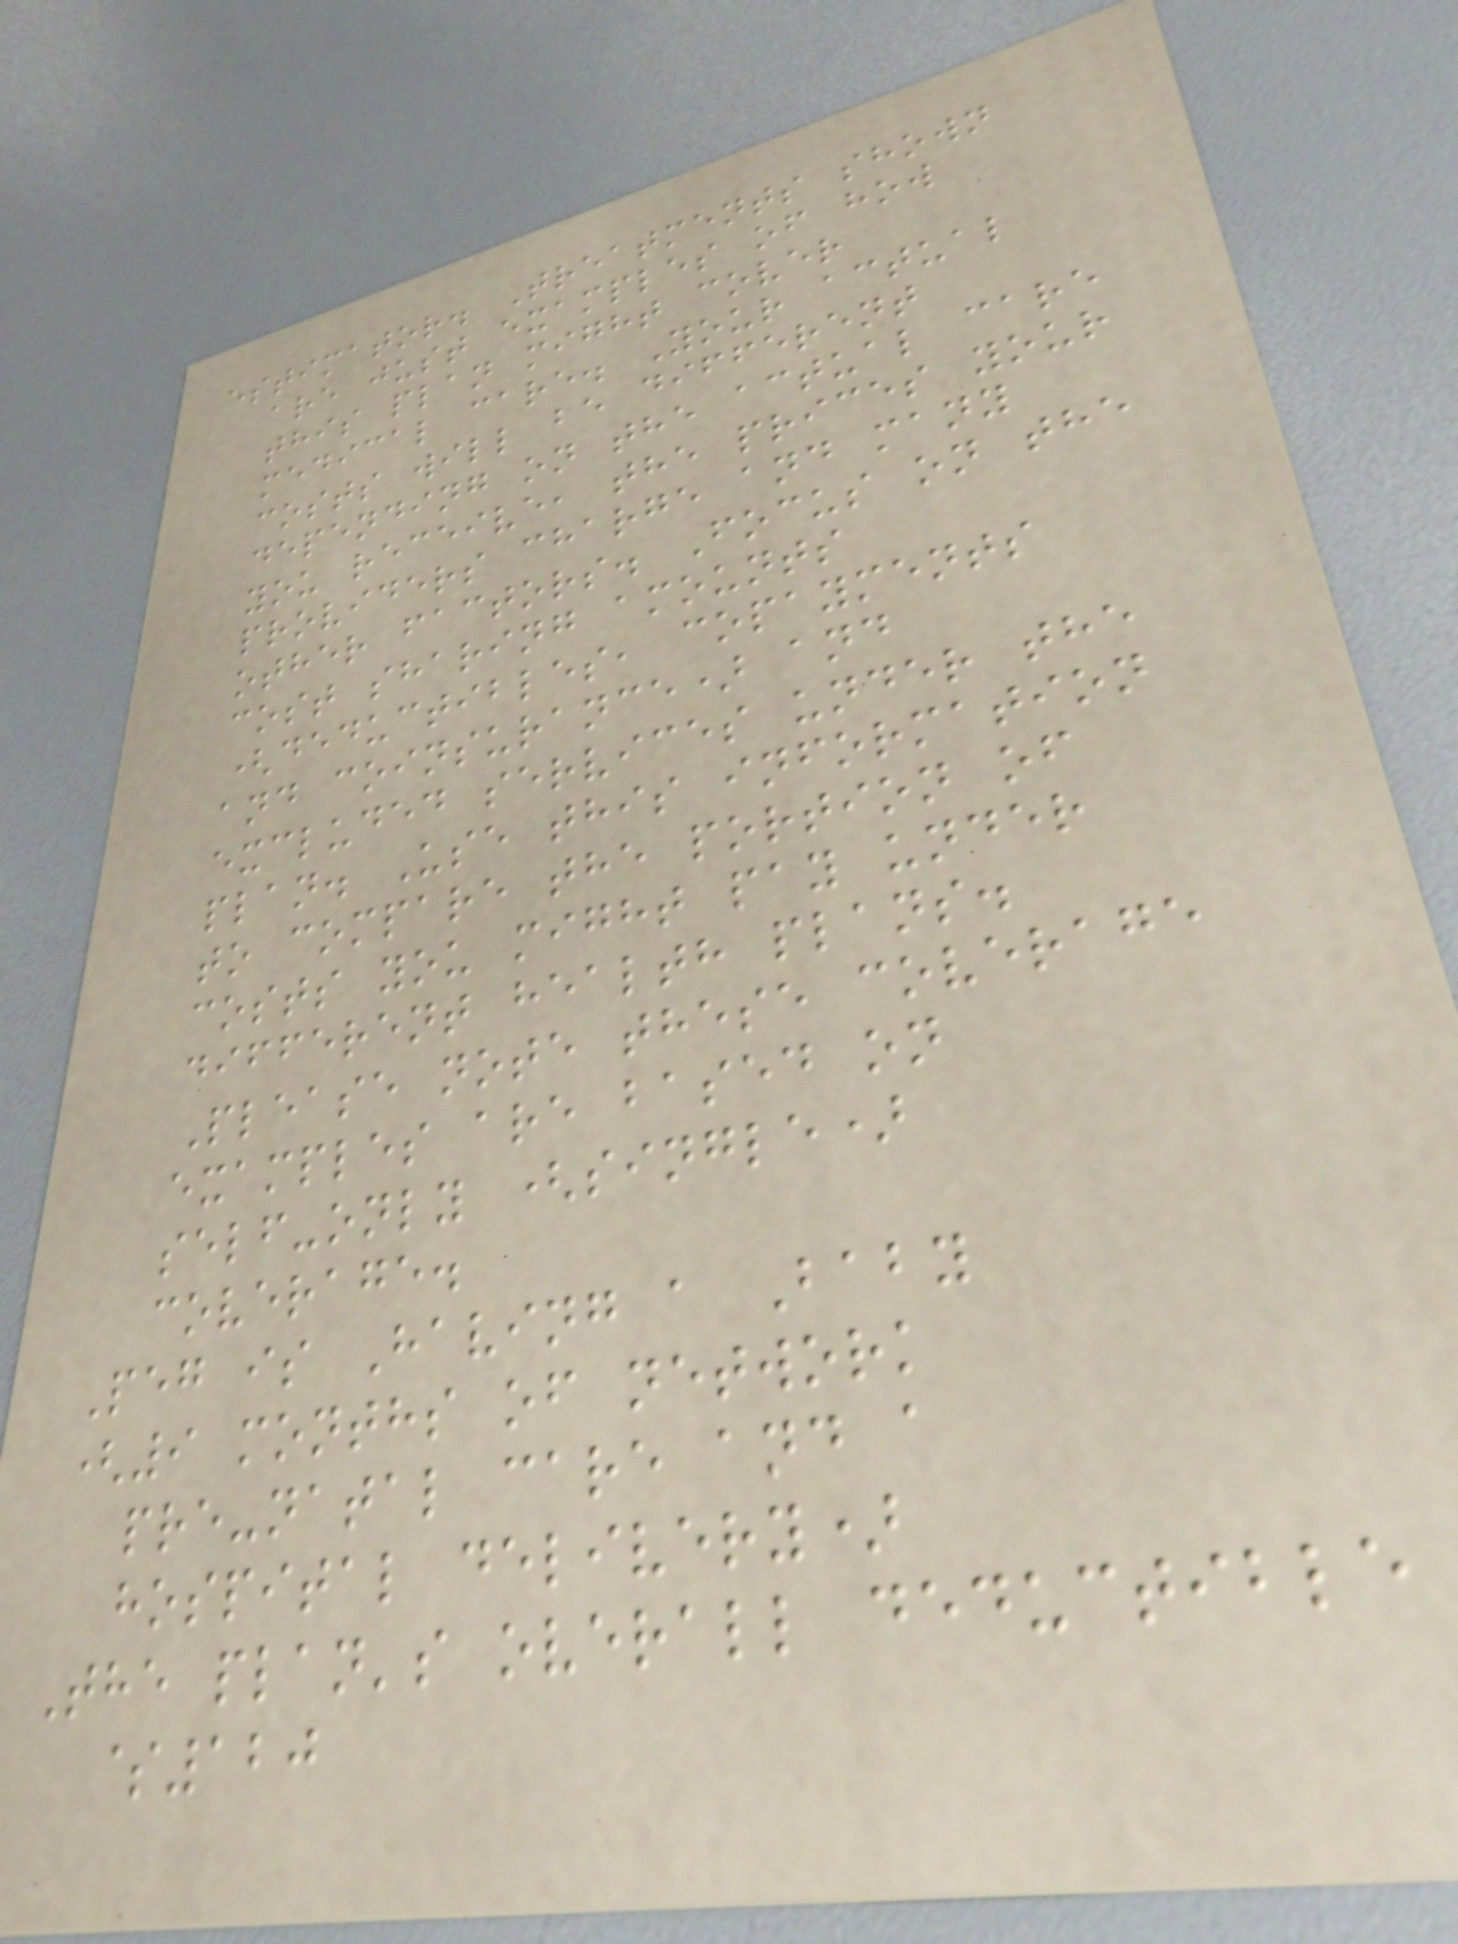estimator. Treatments shown
are just examples of how
this plan might cover
medical care. Your actual
costs will be different
depending on the actual care
you receive, the prices your
providers charge and many
other factors. Focus on the
cost sharing amounts
(deductibles, copayments
and coinsurance) and
excluded services under the
plan. Use this information
to compare the portion of
costs you might pay under
different health plans.
Please note these coverage
examples are based on
self-only (single)
coverage.
Peg is Having a Baby
(9 months of network
pre-natal care and a
hospital delivery)
The plan's overall deductible
$120
